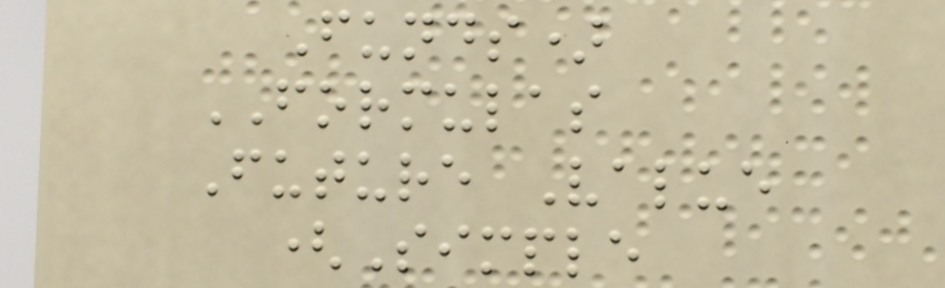Funds)
FORMULAS
Future Value
(Simple
